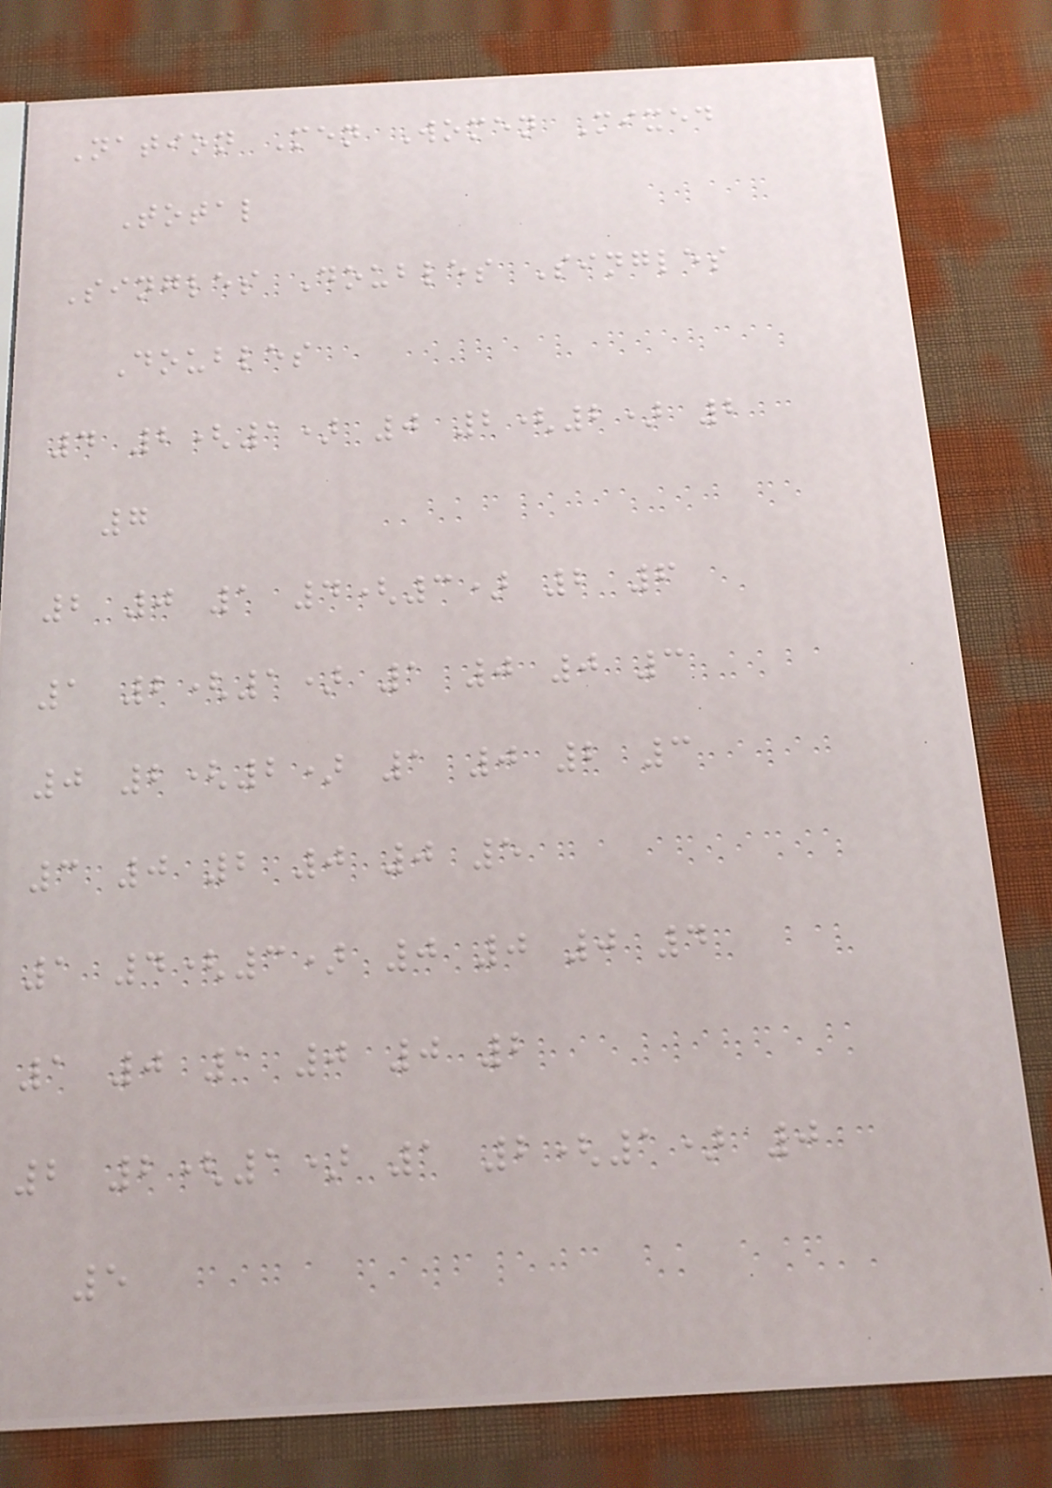Nation Men Women Mixed
Total
Singles Doubles Singles
Doubles
4 2(1) 0 2(2) 2
7
2 0 1 4(3) 2 6
1 2(1) 1 0 0 3
0 2(2) 1 0 2 3
3 0 2 0 0 5
1 4(3) 0 0 0 4
1 0 1 0 0 2
2 2(1) 1 2(1) 0
5
